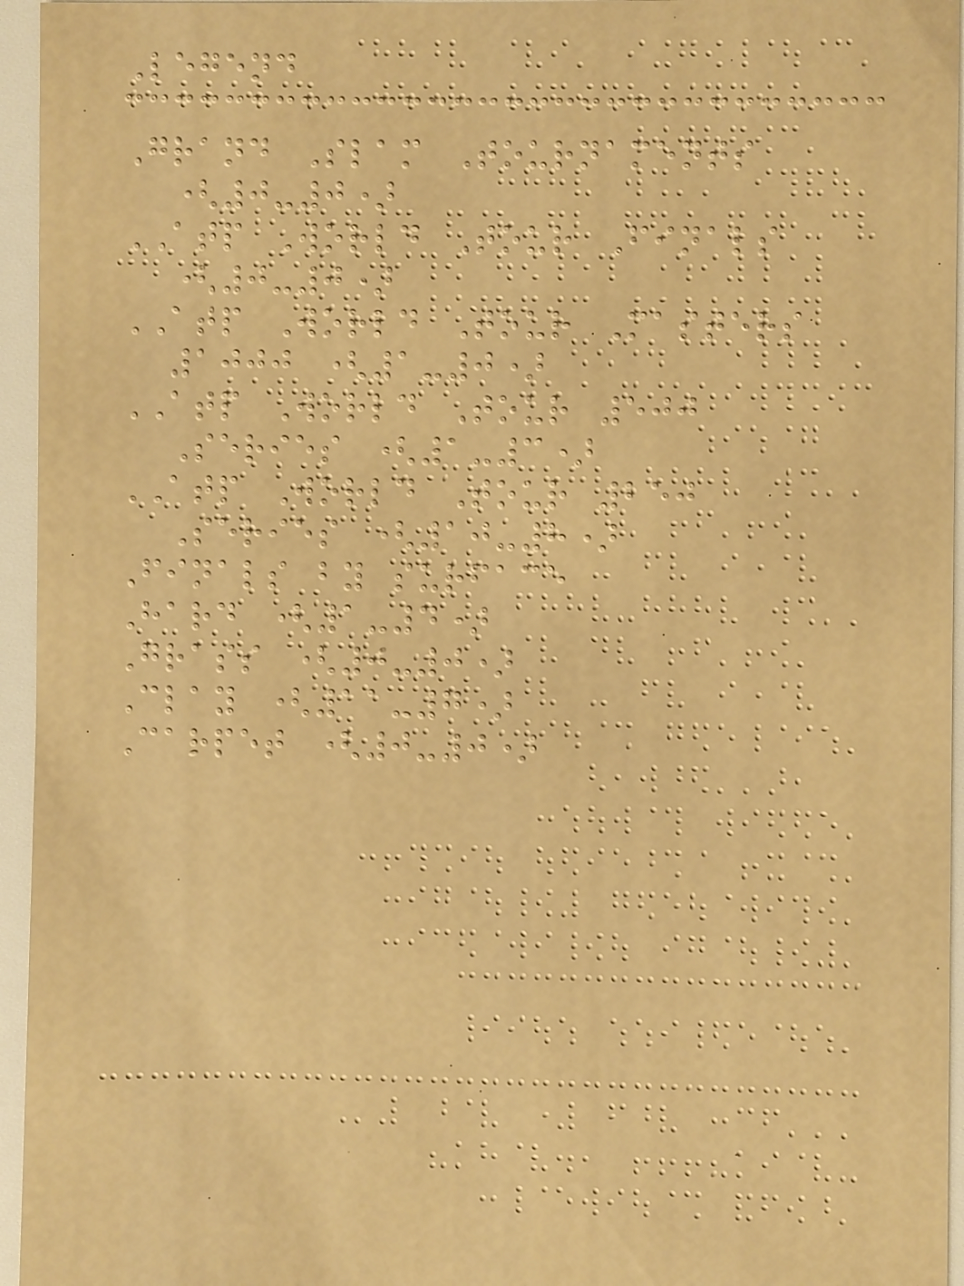Legend
Grand Slam Tournaments
(0-0)
ATP World Tour Finals
(0-0)
ATP World Tour Masters
1000 (1-0)
ATP World Tour 500
Series (1-3)
ATP World Tour 250
Series (10-8)
Finals by surface
Hard (1-4)
Grass (0-0)
Clay (11-7)
Carpet (0-0)
